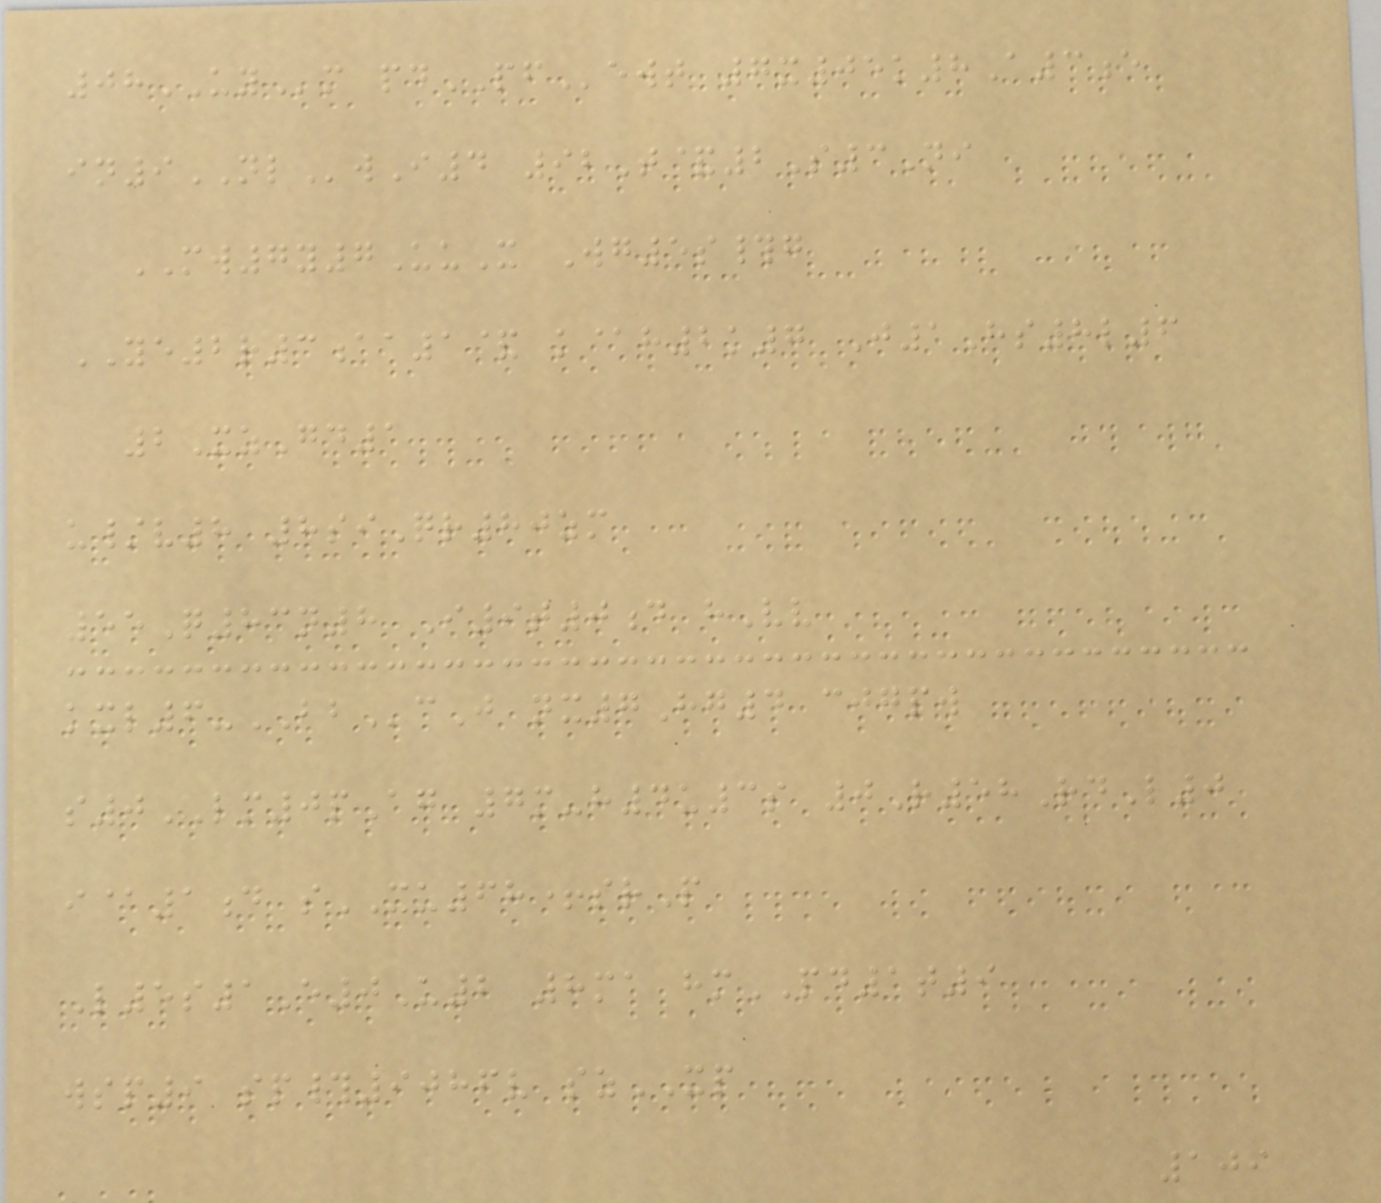08UYm pdPFewt 7x05k8A3e
in9NLwI4 92T&2S3Ni
MW7y7UuX Wg5s#g
YE2r3aa1& k@h2k7 J1Hs8l6
2XzGd1
u/v8 8siQr80zm
55Q83n8 I9t0d hVv
kxl6-BBcJ nx7Hg4 cjgpw
s0LM0pAg 7m-h4u3s 0R58RdL0
i@1d sXU68+srP
L5s1E0U2 8ma hmPD1t9
wsp9 sp#9086v szXP
109
